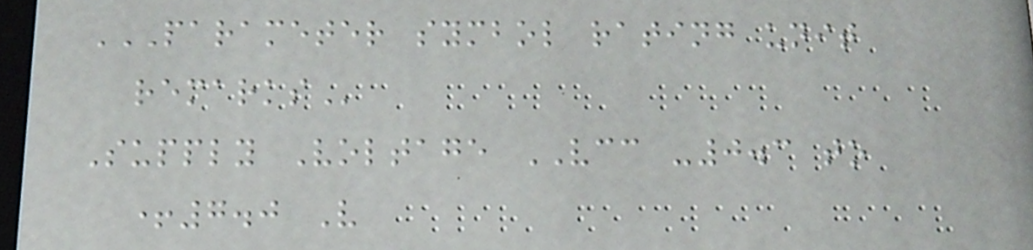PARAMETER SYMBOL RATING UNIT
REMARKS
Supply Voltage VCC -0.3 to
+7.0 V
